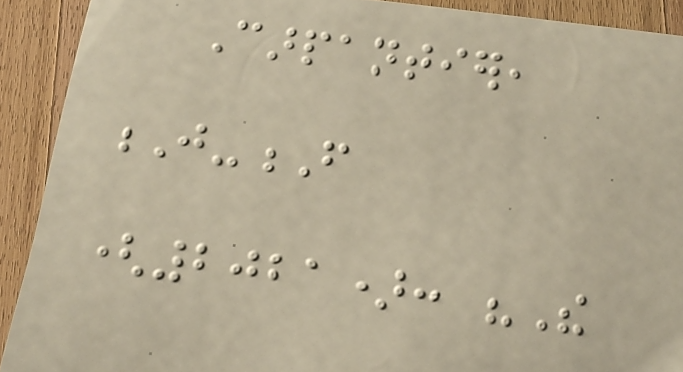Carpantier,
J-F
(2021): "The
